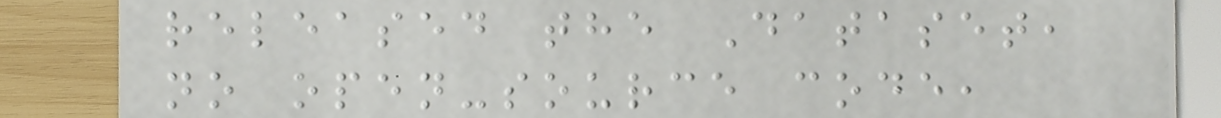released the Dataset,
no open-source code,
